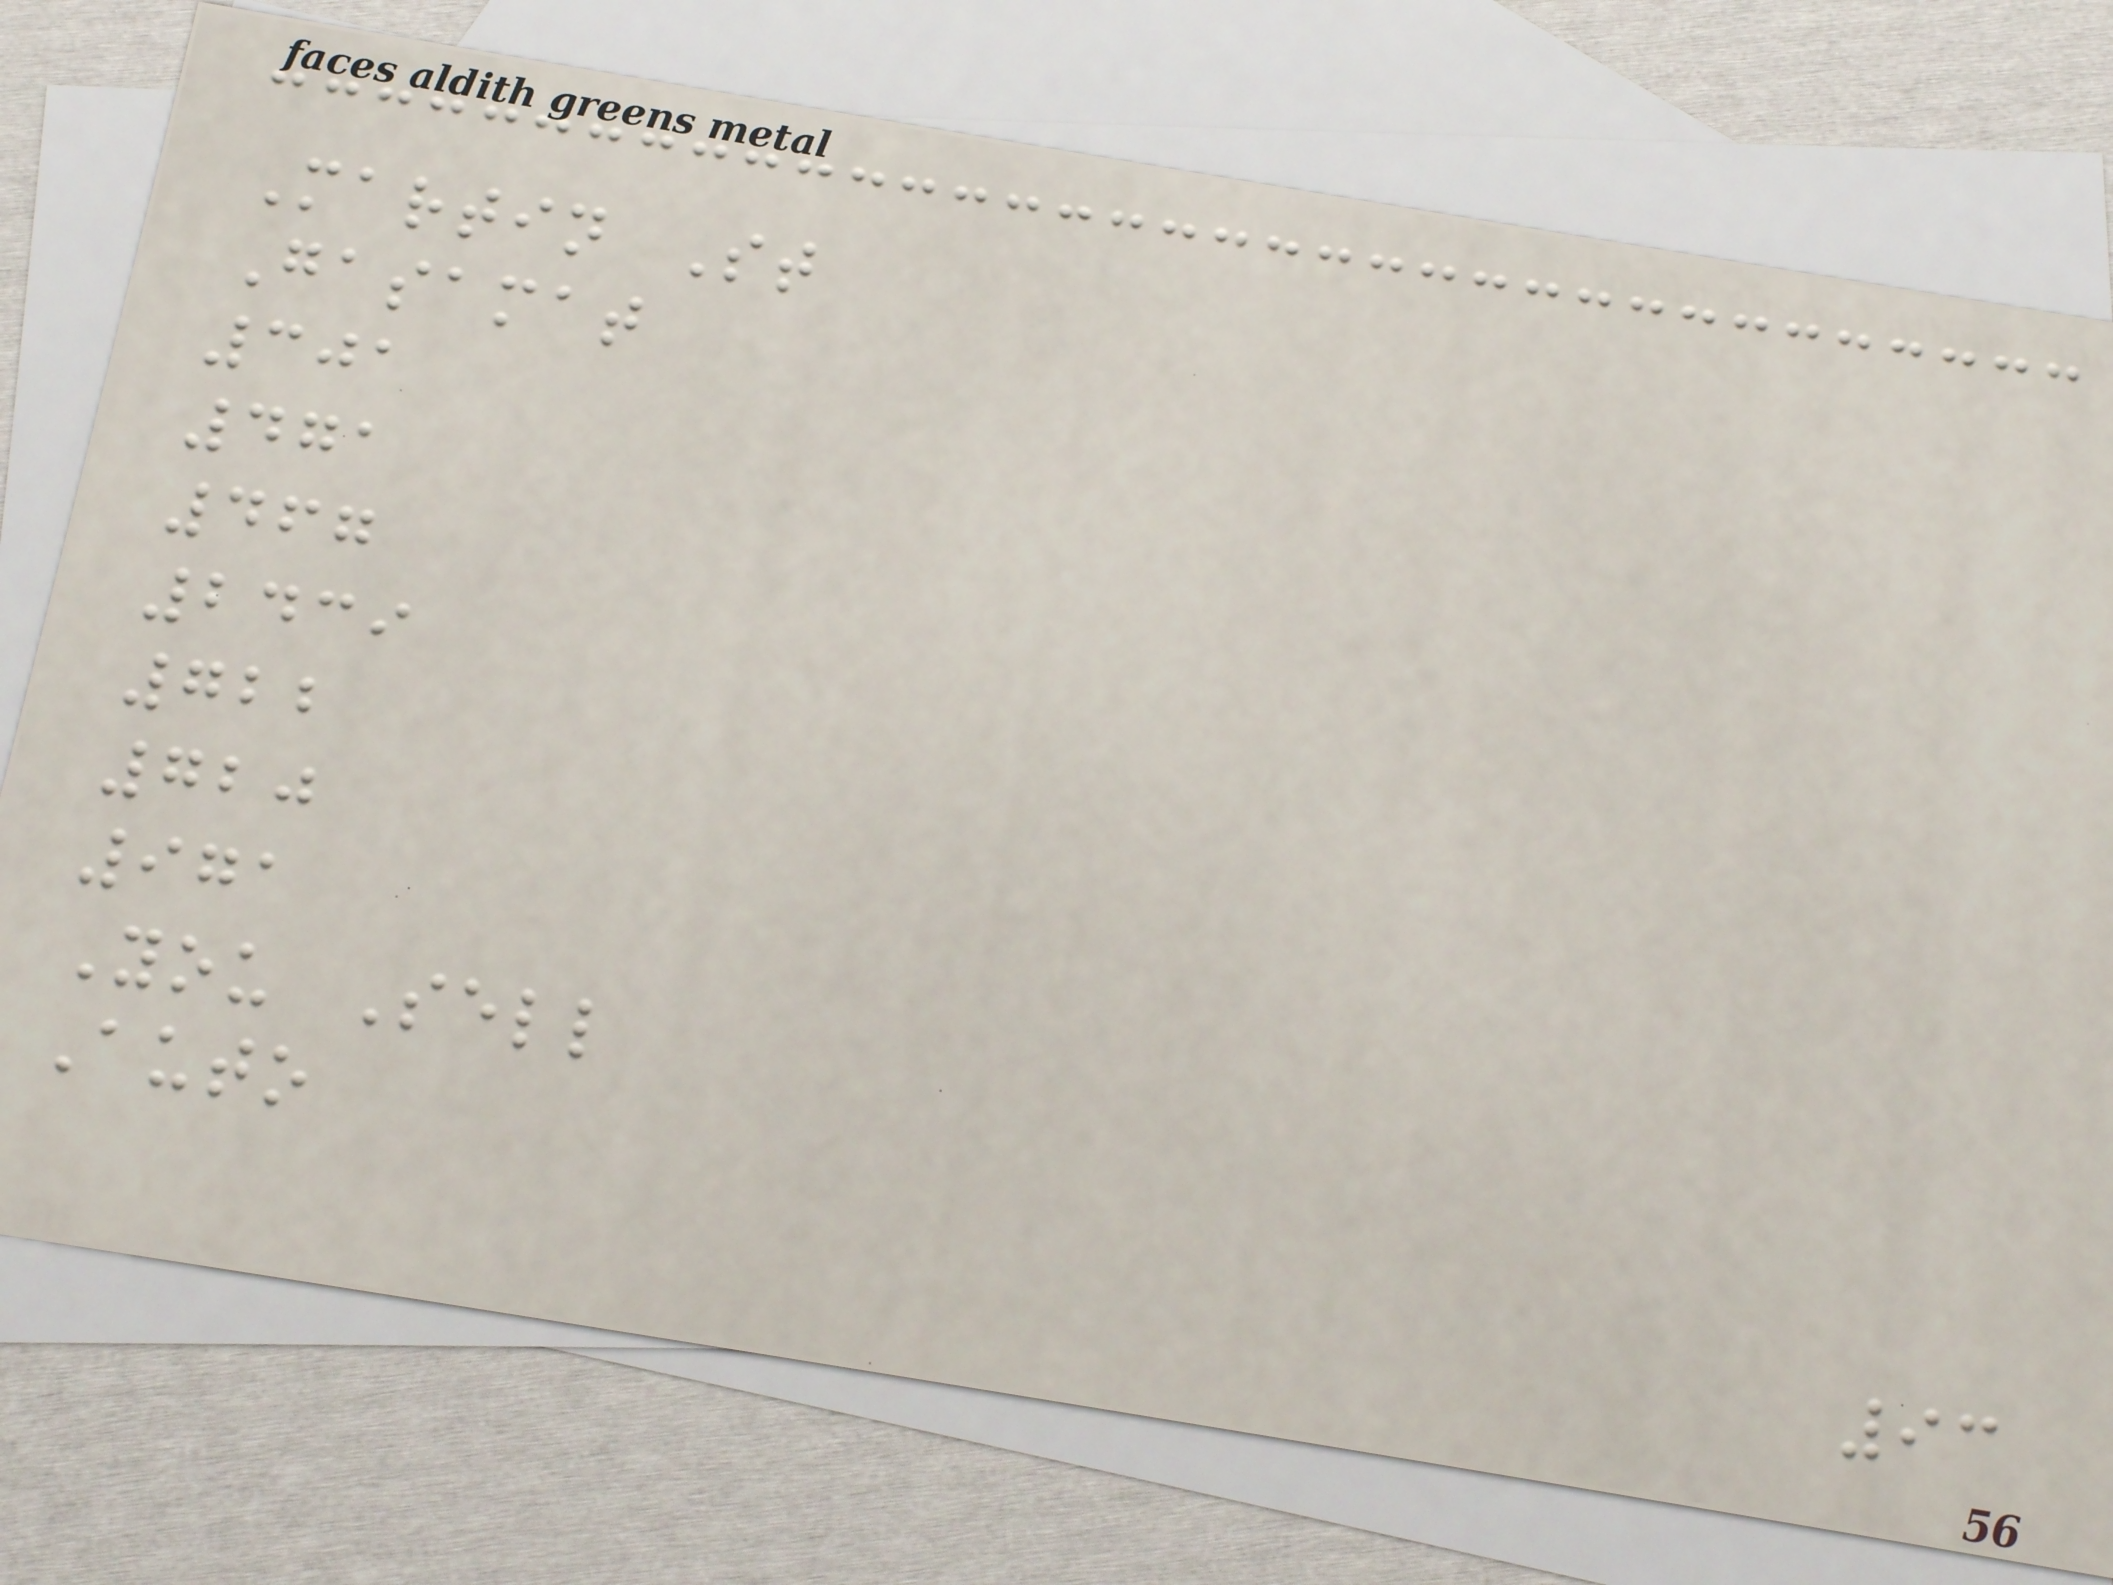Martin St
Gasamat
301
471
467
2439
722
720
971
You Sell
Auto
93
